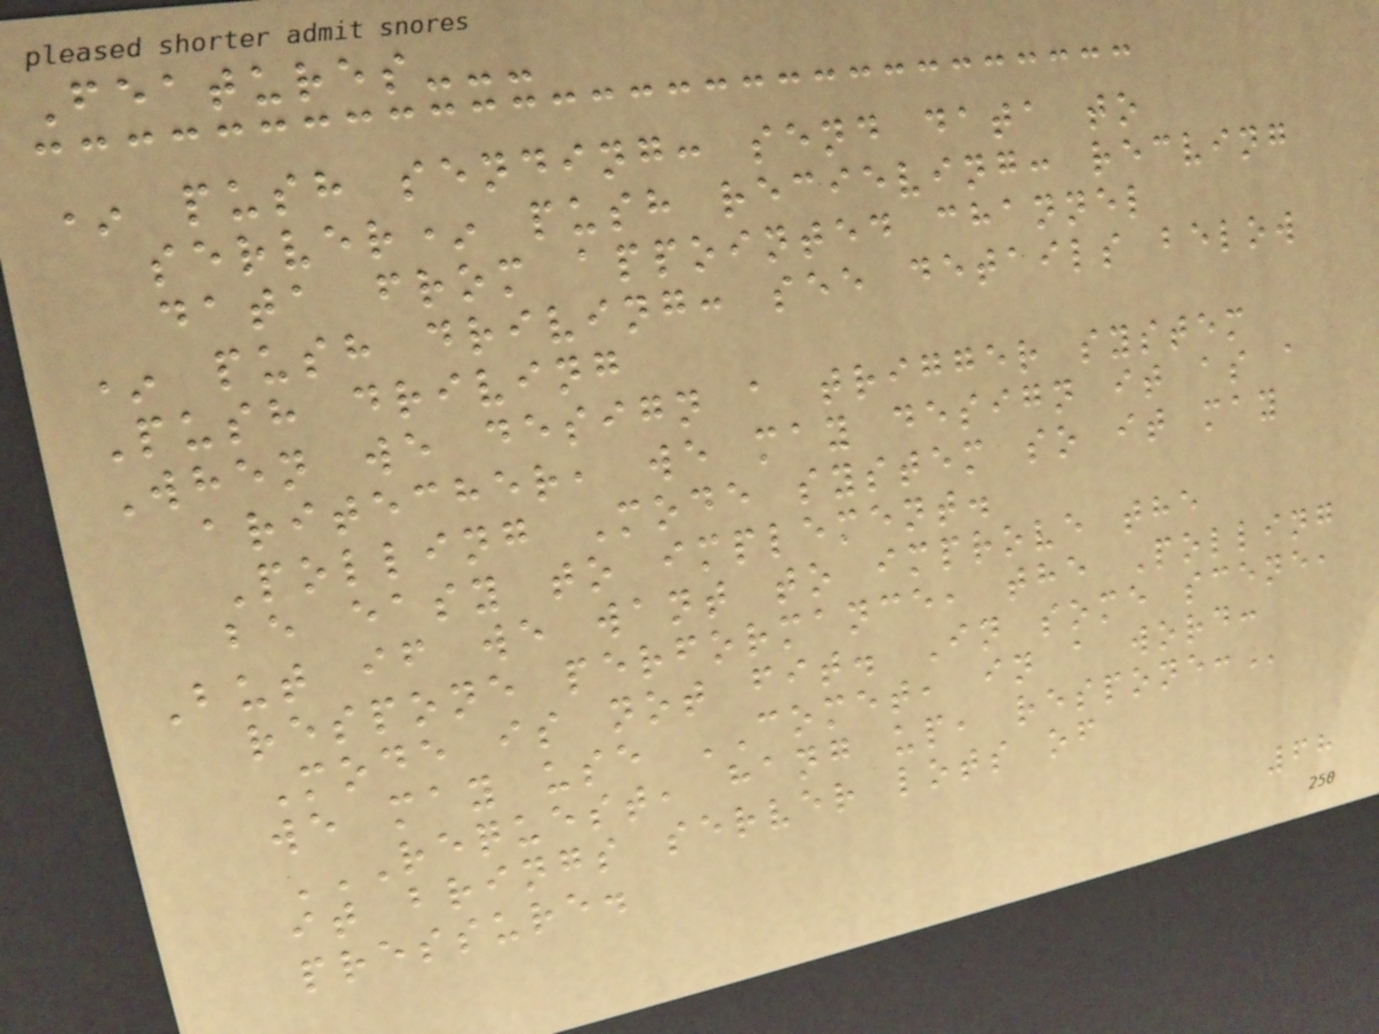Features---
* push sending: send data to
server* push recieving: recving
data from appointed channel
* push driving: see details below
Push driving
When we design a trigger system
aritecher, we may design it as a
Polling Mode system so it may
be easy to implement.
But if we want to improve the
respone performance, the Polling
Mode is not fit. In some scene,
we may use COMET, in a word:
REQUEST, HANG UP, RESPONE:
it brings server lots of
pressure.
68
